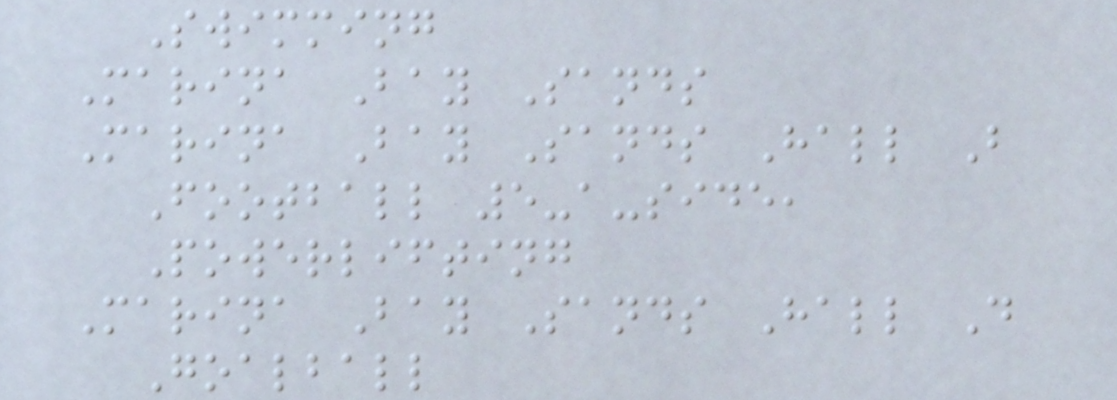Swimming
Marina Bay Sands
Marina Bay Sands Hall B
Football 5-a-side,
Powerlifting
Marina Bay Sands Hall D
Goalball
